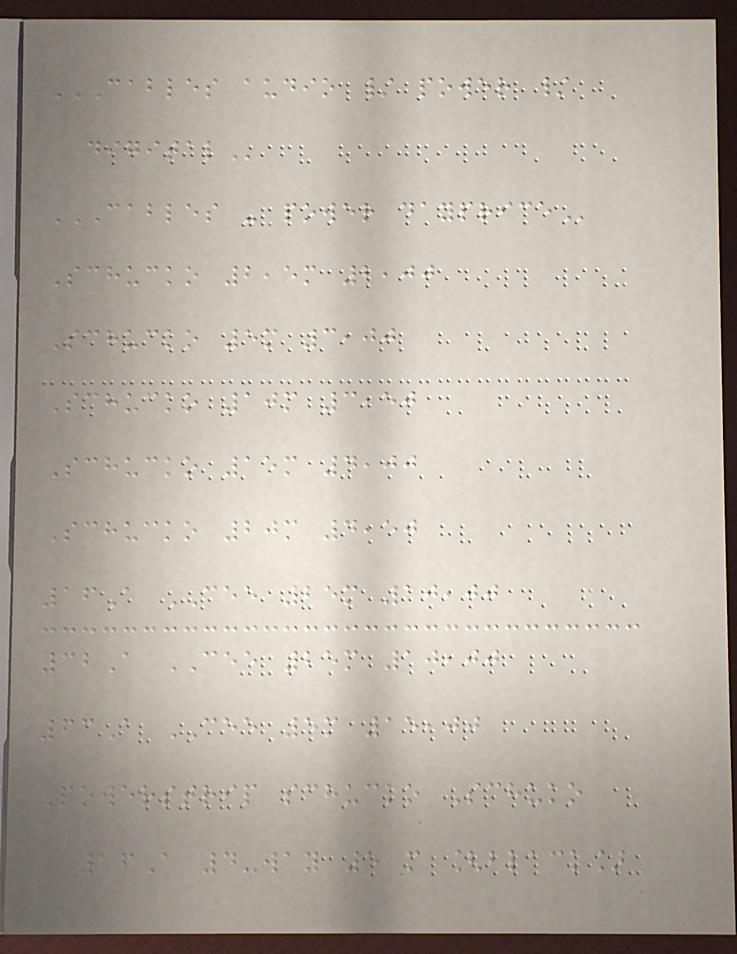CABLES AUDIO / POWER /
DIGITAL
CABLES - POWER DAYPRICE
Schucko 2,5m 2,00
Schucko 5m 3,00
Schucko 10m 3,50
Schucko 15m 4,00
Schucko 20m 4,50
16A CEE 25m 10,00
32A CEE 25m 10,00
63A CEE 5m 15,00
Powerstrip schucko Schuko
16A 4-way 5 m [black]
